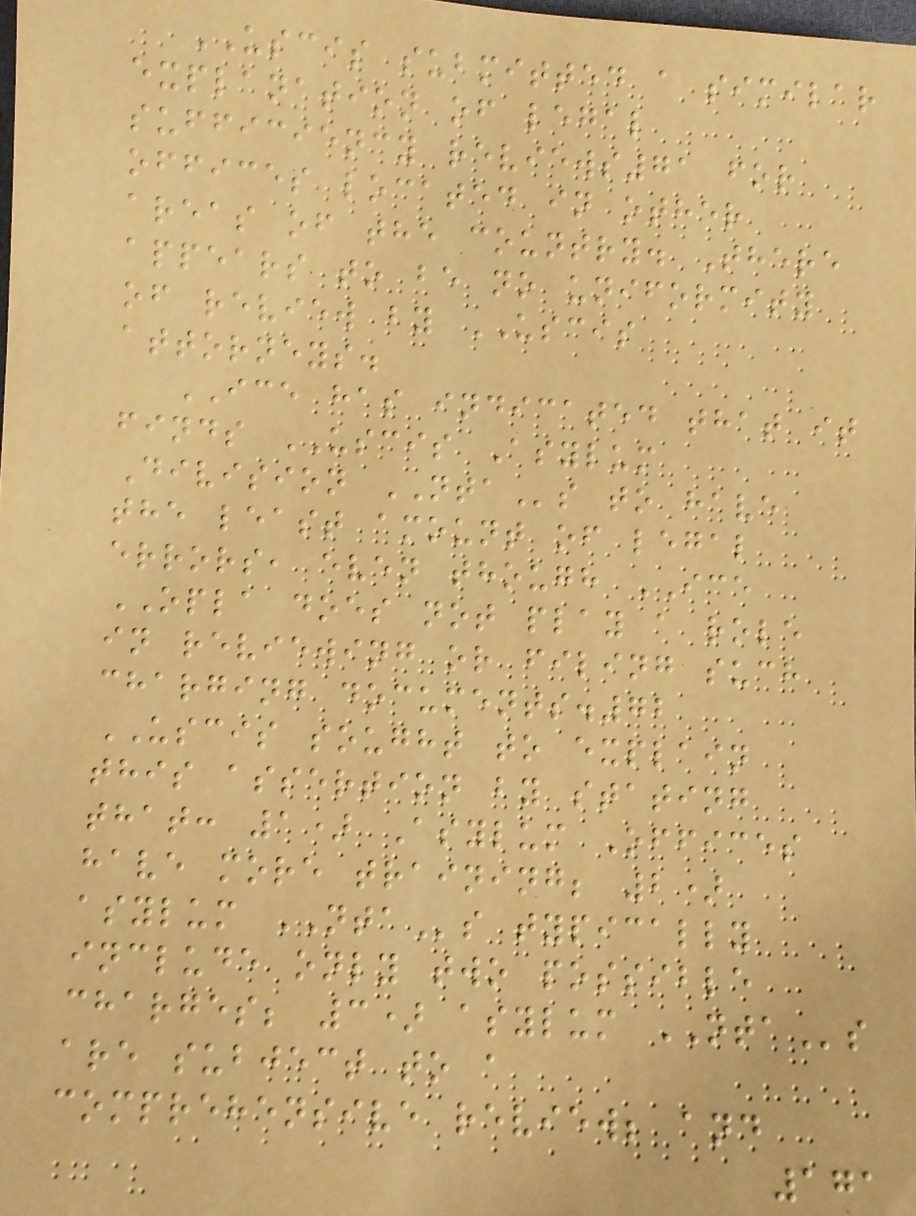USCIS submitted a similar
explanation of legal
sufficiency reviews71 for
offices located in other
areas of the country. There
appears to be no uniformity
of review by USCIS
attorneys.
ICE has indicated that it
finds USCIS Asylum
Division NTAs to have
the least amount of legal
errors, even though ICE
OPLA does not play a role
in reviewing or filing such
charging documents.72
USCIS sought to explain
this assertion by stating
that: 1) Asylum Offices
have more training; 2)
asylum NTAs typically
include only two possible
charges; 3) asylum NTAs
are subject to a
comprehensive review; and
171
